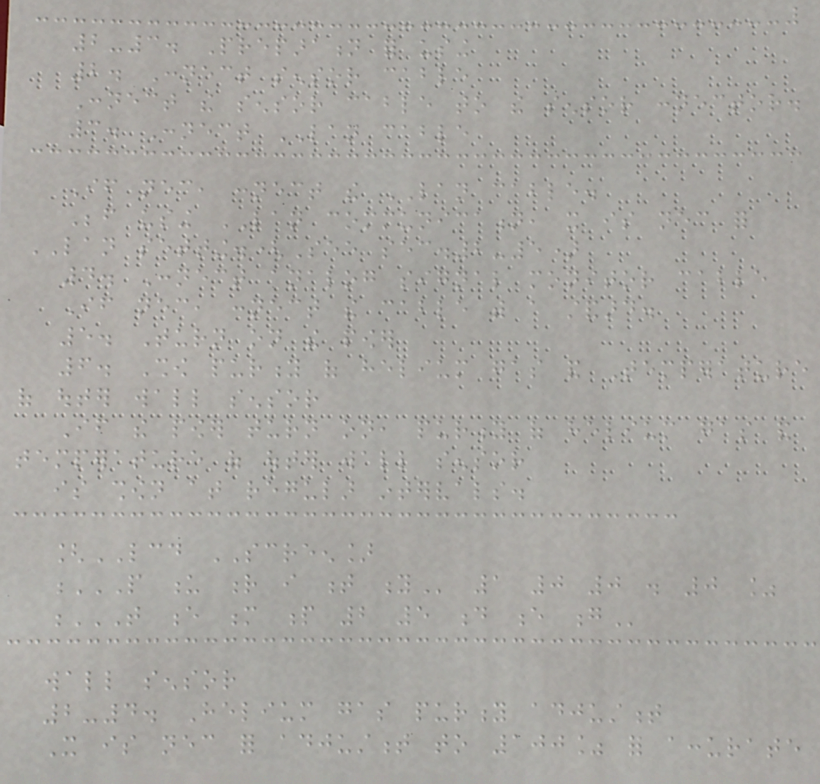2-3. Preparation for using
2. Connect sensor cable
Connect the sensor cable to the sensor connector.
3. Connect LAN cable
If necessary, connect the LAN cable.
Before using LAN communication, it is necessary for
LAN setting.(See sec.2-5)
4. Connect analog signal monitor cable
If necessary, connect the cable with a standard.
5. Turn on the power
6. Show purity of helium gas and Temperature
of outer wall sensor
If the power turn on, purity of helium gas and
temperature of outer wall sensor
is shown at regular intervals.
[LCD SCREEN]
P U R I T Y 1 0 0 . 0 %
T E M P 2 5 D E G
wall sensor
2-4. Helium gas purity adjustment
It is necessary for adjustment to 100% for accurate
